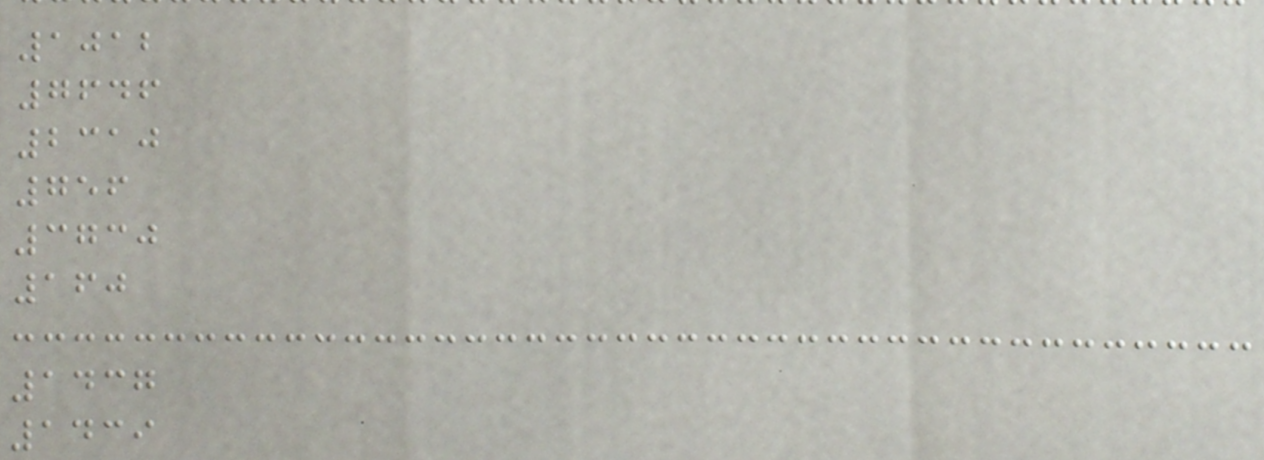1012
7646
2310
756
3730
160
1437
1439
